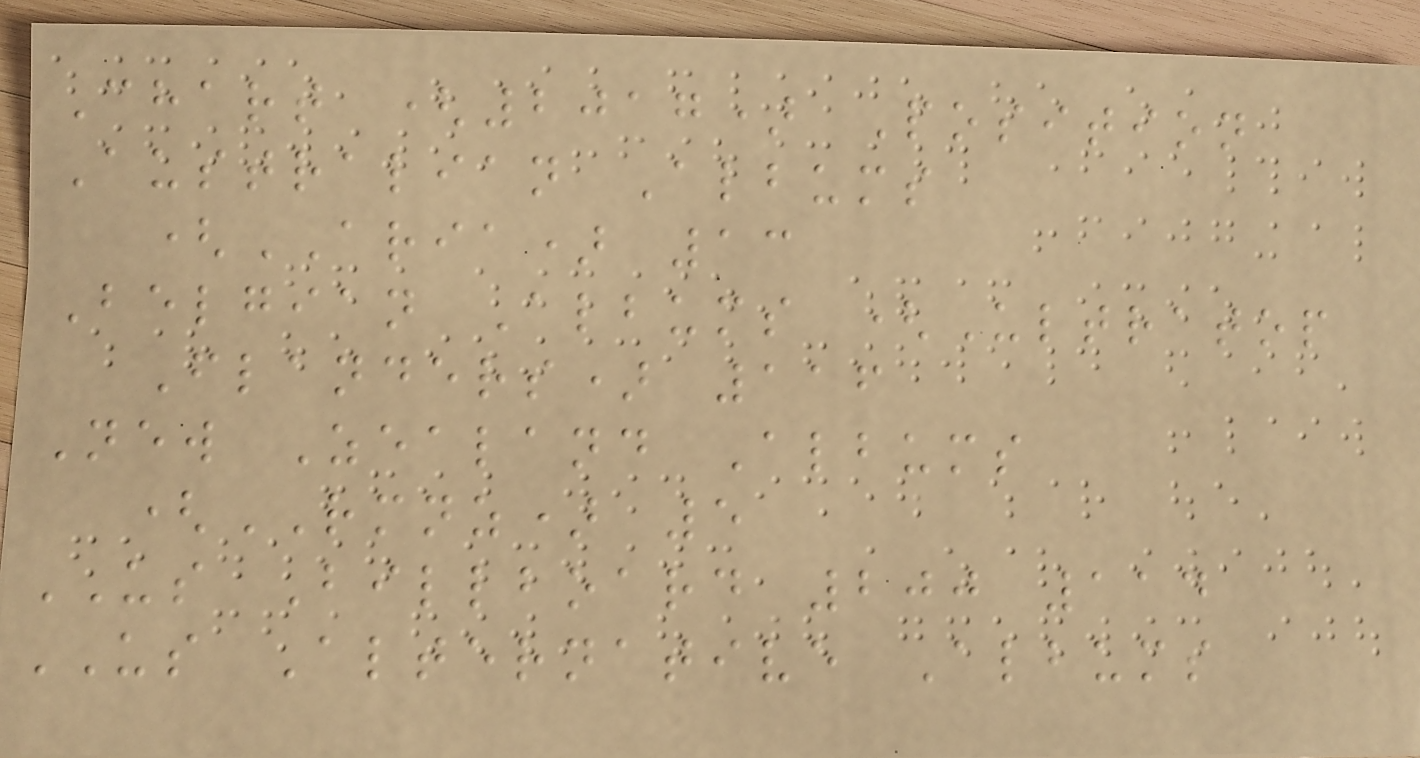Chart (2017) Position
Australian Albums
(ARIA) 13
Belgian Albums (Ultratop
Flanders) 116
New Zealand Albums
(RMNZ) 5
US Billboard 200 114
US Alternative Albums
